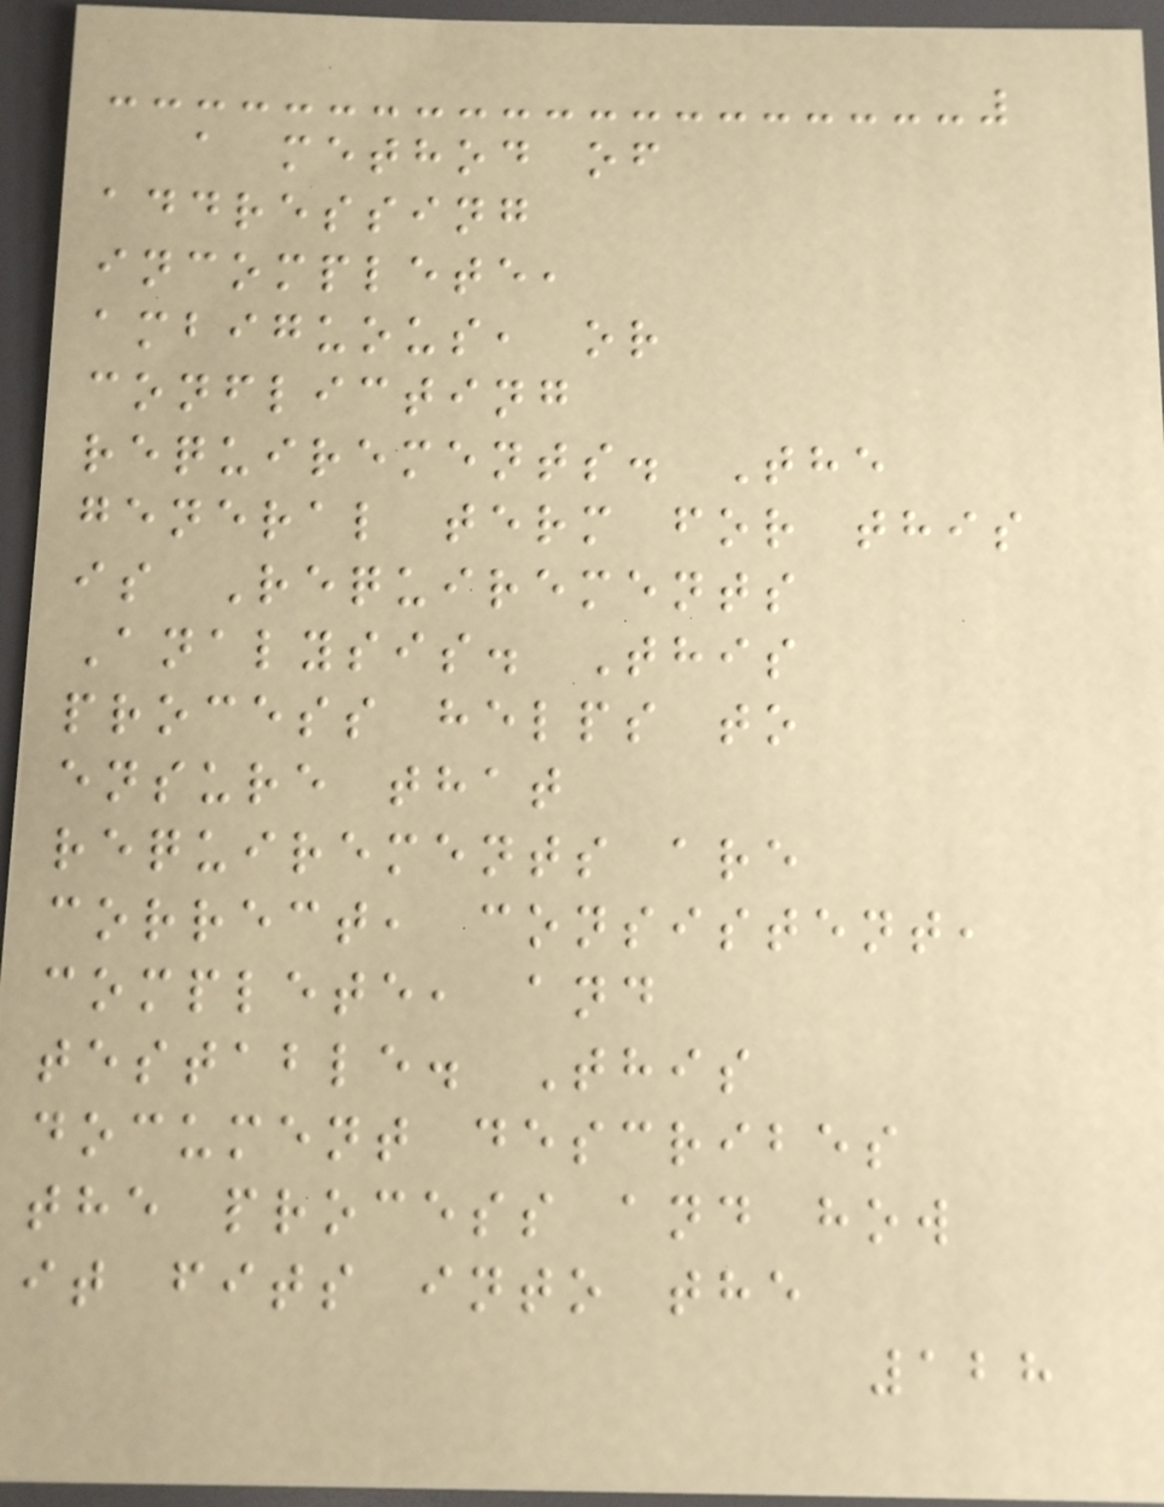a method of
addressing
incomplete,
ambiguous, or
conflicting
requirements. The
general term for this
is Requirements
Analysis. This
process helps to
ensure that
requirements are
correct, consistent,
complete, and
testable. This
document describes
the process and how
it fits into the
128
